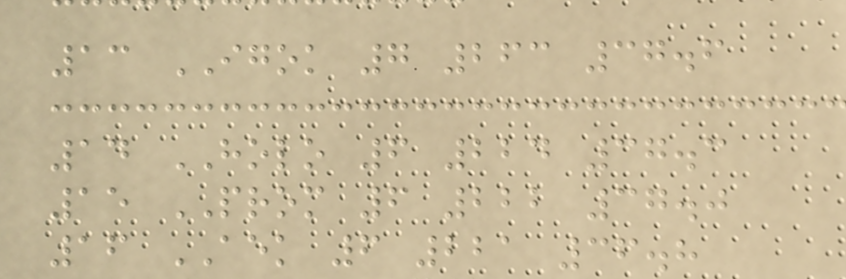13 IGOK 7 263 37.6
14 HOLO 6 224 37.3
15 PROM 6 222 37.0
16 AEK 6 221 36.8
